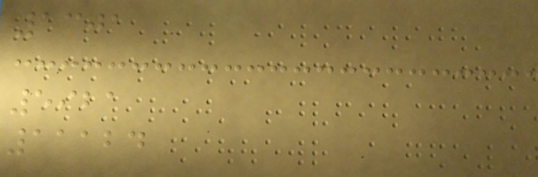1301
5921
11124
